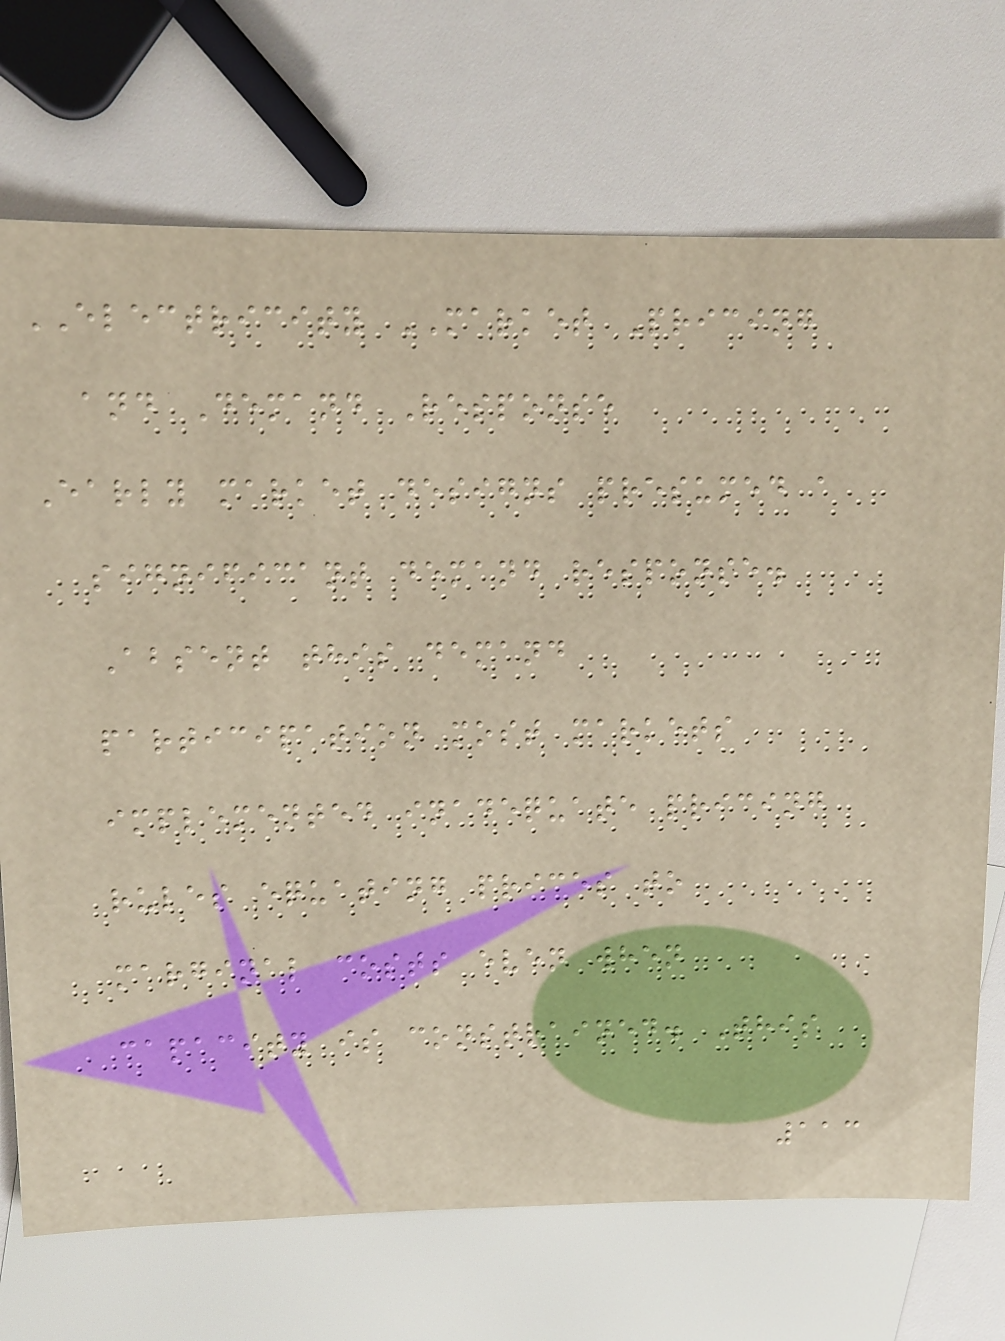ELECTRICITY MARKET Pricing
and Demand Response
Early market designs presumed a
significant demand response.
Absent this demand
participation most markets
implemented inadequate pricing
rules equating prices to
marginal costs even when
capacity is constrained. This
113
